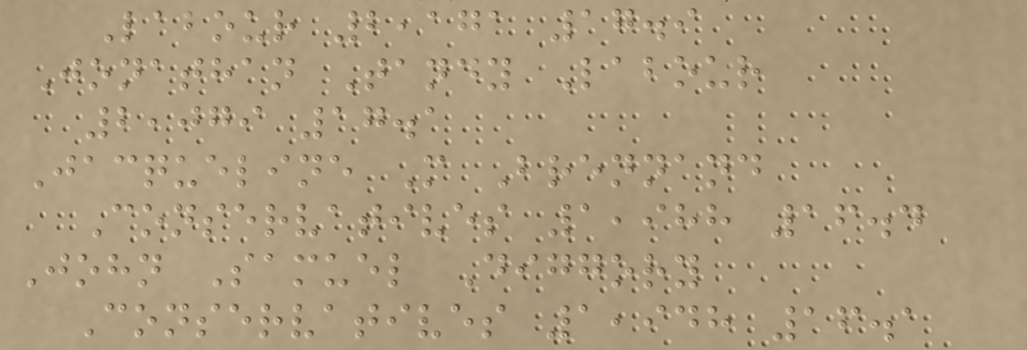Labour 2,171 17.9
Jonathan Tandy Labour
2,079 17.1
Jacqueline M Brennand
Conservatives 1,988 16.4
John Samuel Diggory
Conservatives 1,948 16.1
